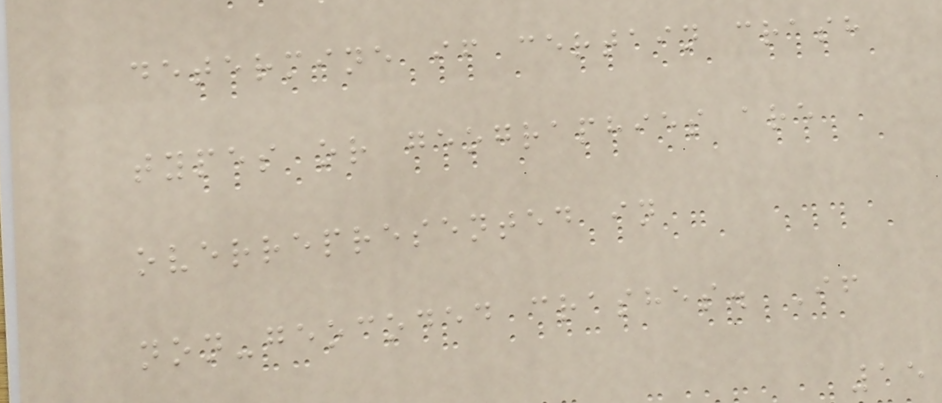determine if certain crash
types or geographies are
overrepresented in
non-geocoded crashes. If
15
